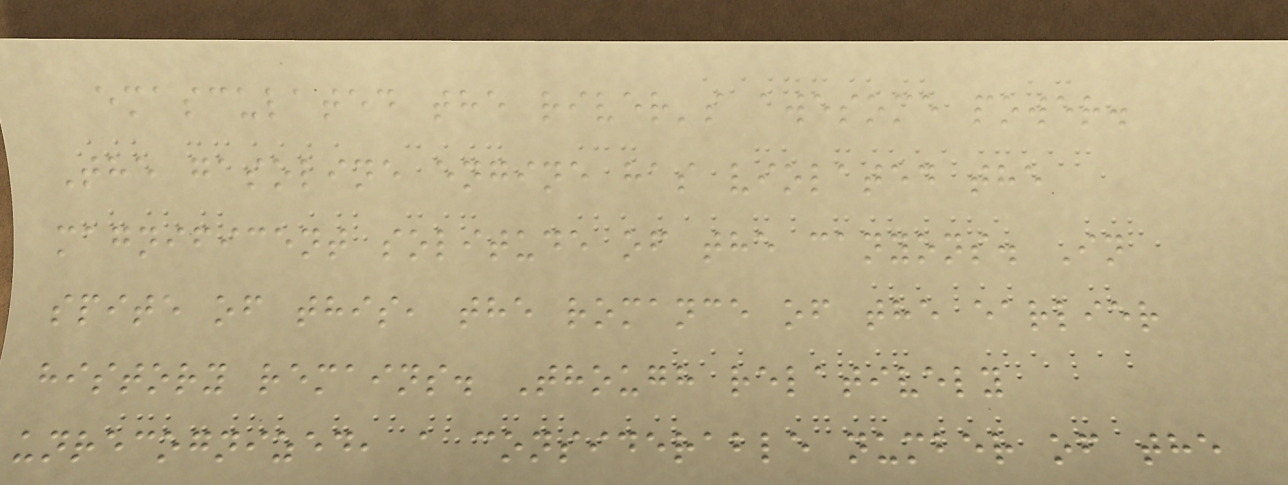emasculated the river's awesome power.
The gasoline engine has violated the
magnificent solitude of the canyons. In
spite of this, the romance of the earlier
history remains. Though relatively
unrecognized, a considerable number of the
